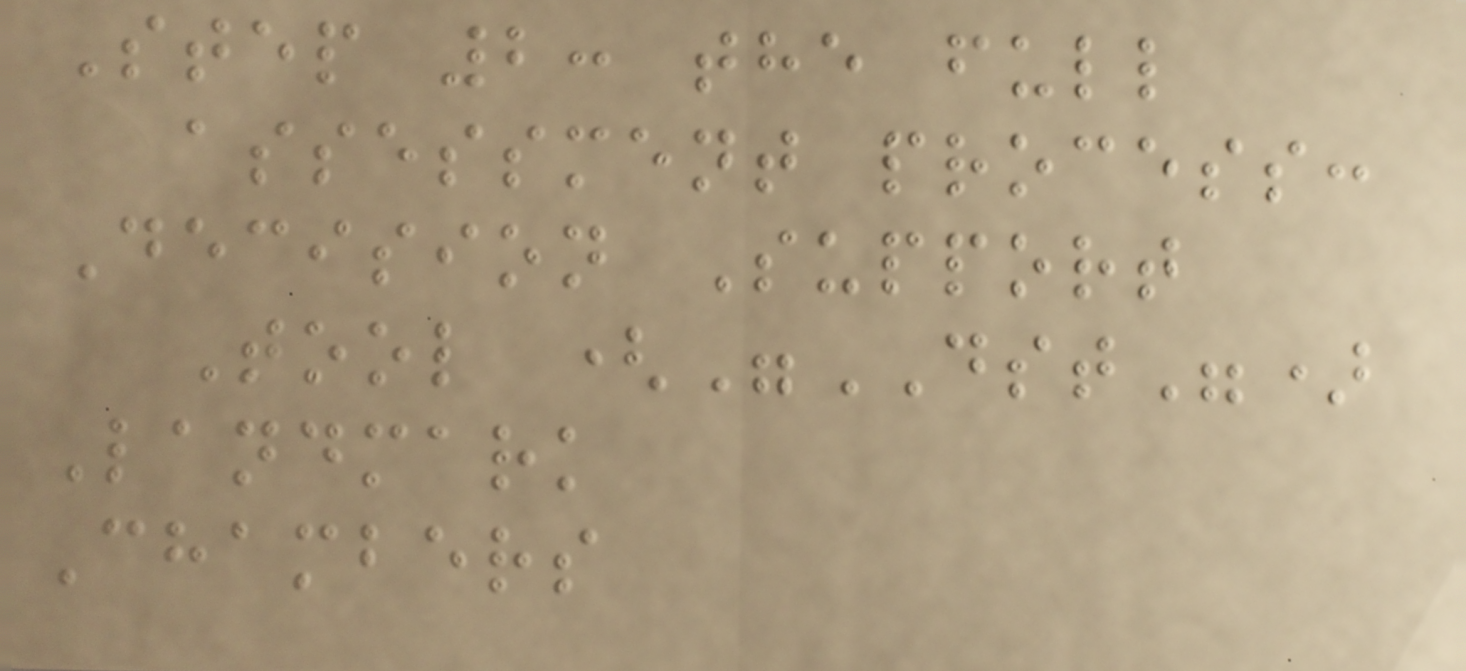Step 2: the full
assessment process:
Decision Support
Tool ("DST")
Landmark
Chambers
